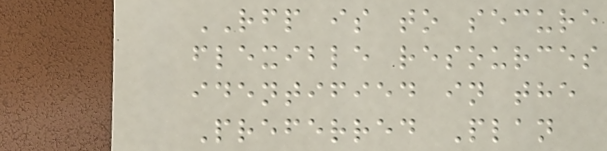RFP is to secure
flexible resources
identified in the
Preferred Plan
